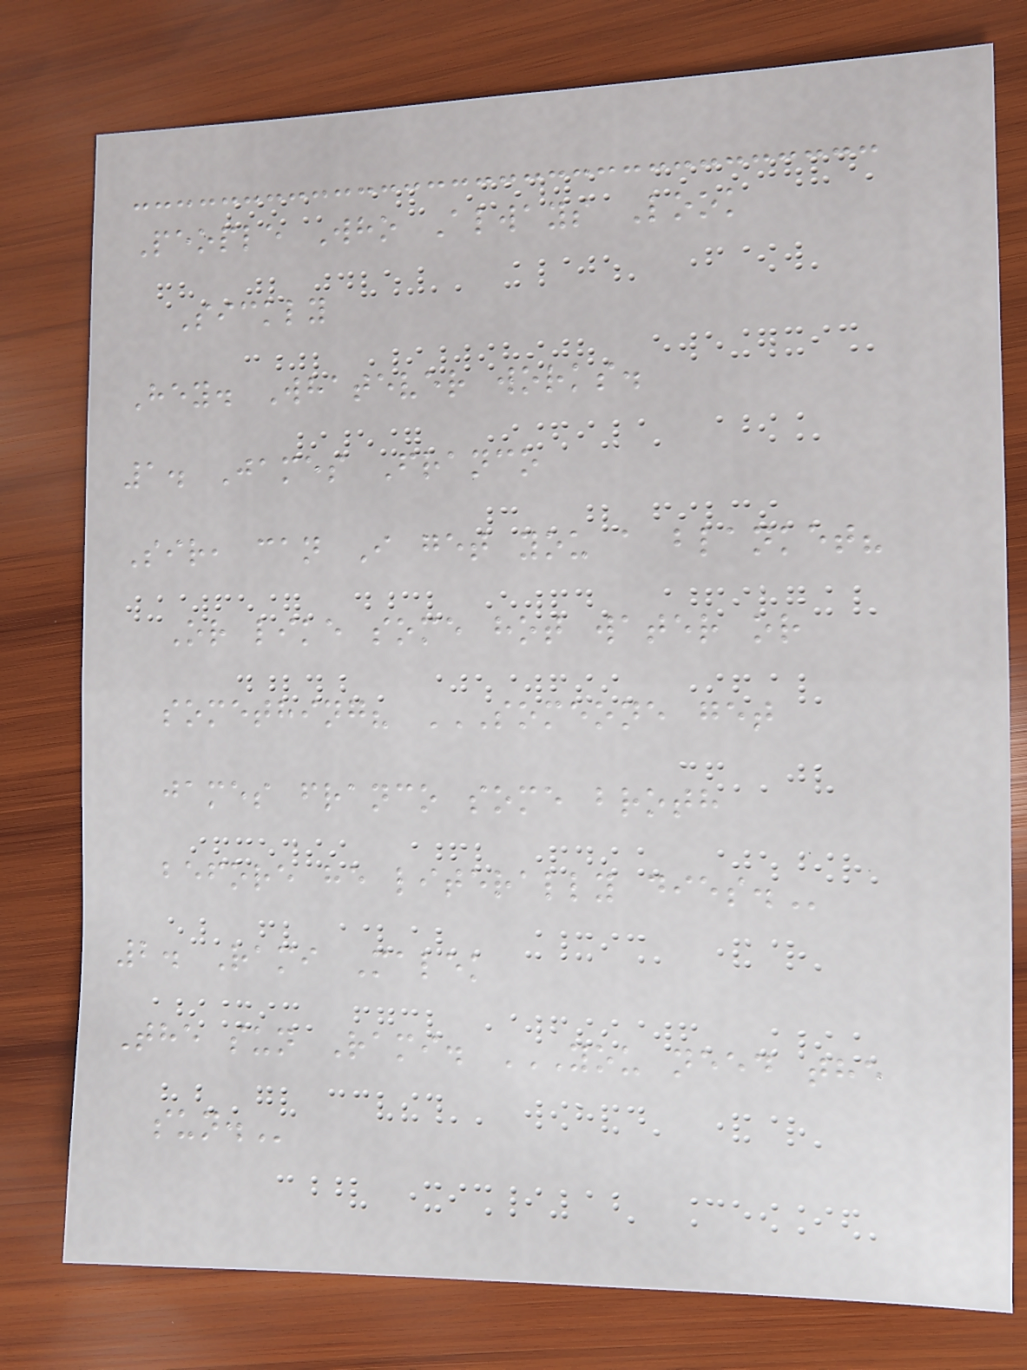People Who Always Look
Sickly
Hey. Whatever works.
1. James Franco
Sir, can I get you a blanket?
Or like some hot water or
something? SOMEONE GET
JAMES FRANCO SOME BROTH
BEFORE HE LITERALLY DIES.
2. Rami Malek
The sun Rami. YOU NEED THE
SUN.
